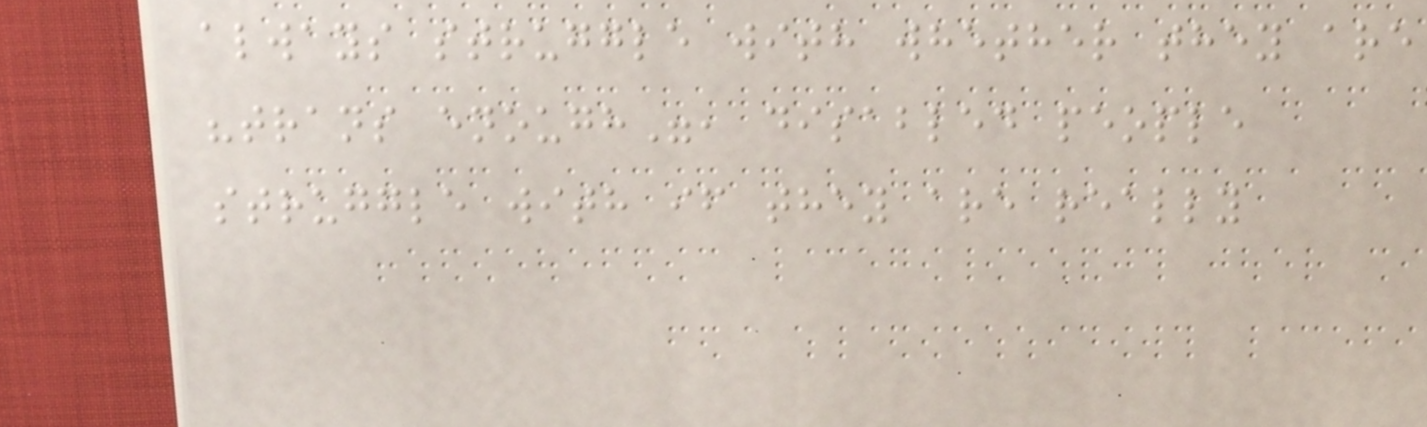always struggle with whether they are
"trans enough", disabled people
struggle with if they are really
